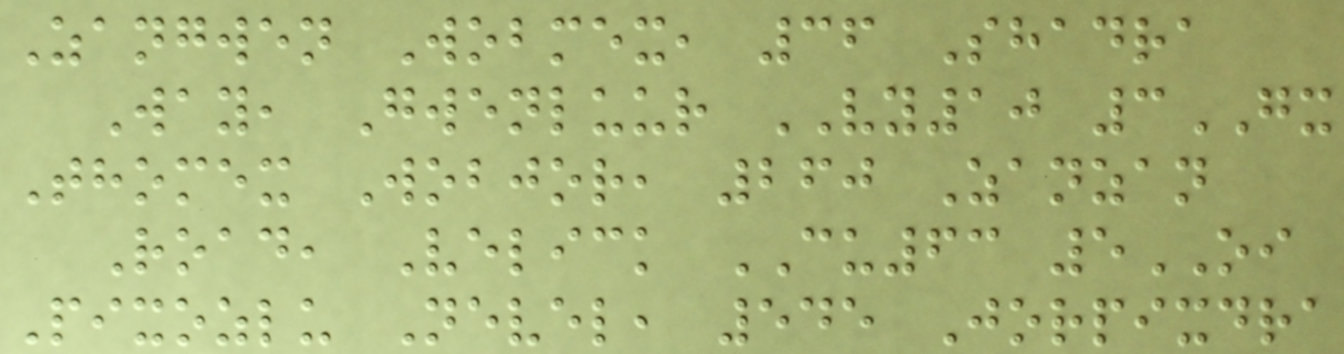Zangwen Wobmex, 36 Shadra
Way, Gwenluur VY10 3GX
Thomex Wobjor, 260 Zanzan
Road, Velick CU63 5OI
Pixozlu Nevel, 545 Jorpixdra
